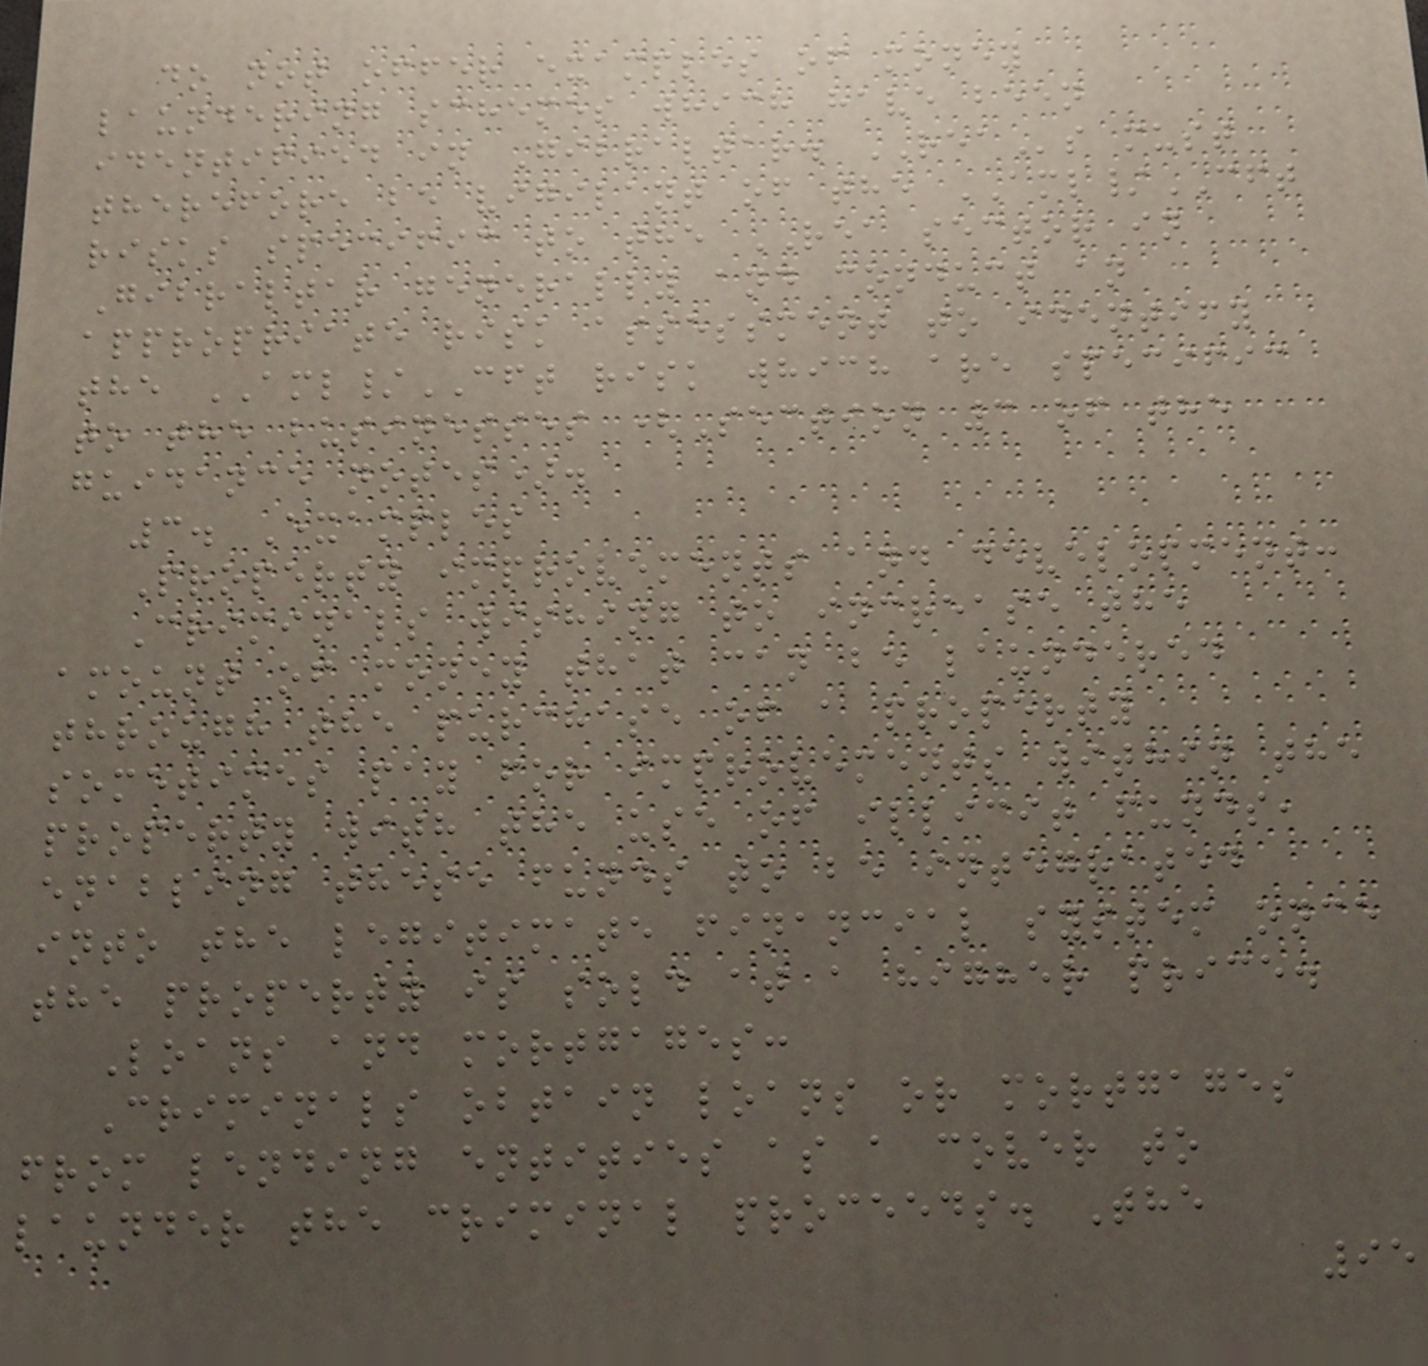do not offer examples of money
laundering schemes which have been
identified in Gibraltar. REAs must
therefore be vigilant of the AML/CFT
risks specific to the REA sector in
Gibraltar generally and conduct an
appropriate risk assessment to identify
the AML/CFT risk which are specific
to the businesses (Section 3 of the
guidance notes).
3. Examples
Property improvements and development:
Criminals wishing to increase the
amount of money that can be laundered
through the purchase of a property
sometimes pay for improvements within the
property with the use of illicit funds,
enabling these funds to be integrated
into the legitimate financial system once
the property is sold at a higher price.
Loans and mortgages:
Criminals obtain loans or mortgages
from lending entities as a cover to
launder the criminal proceeds. The
95
